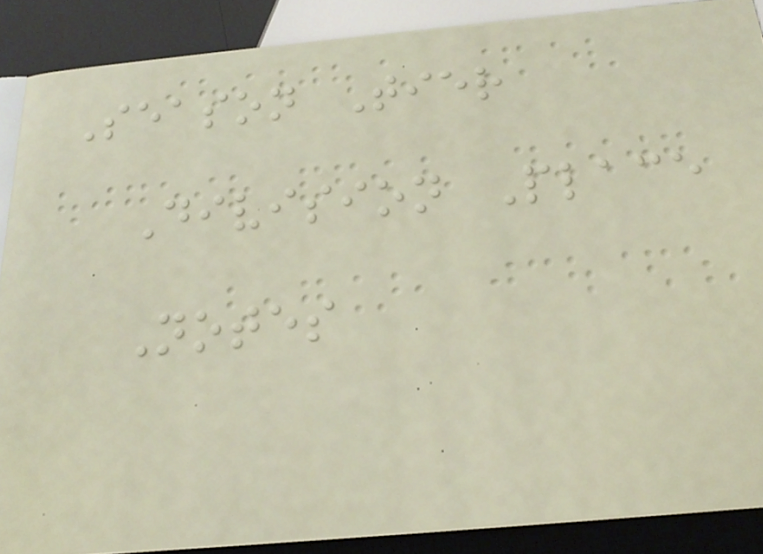Season Tier
Division Place
Notes
